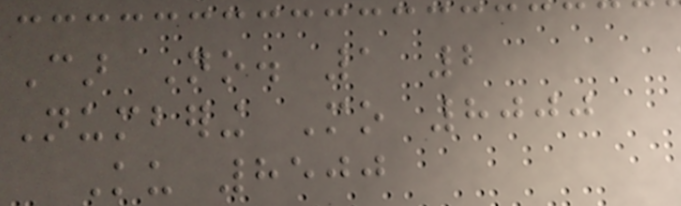Car No. 1 2
Numbering Mo 8000
Ku 8500
